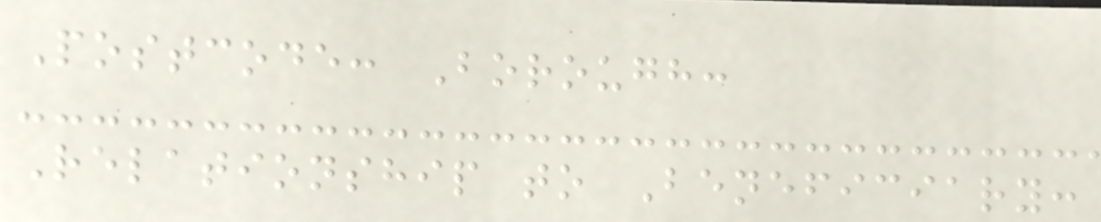Postcode: Borough:
Relationship to Beneficiary:
